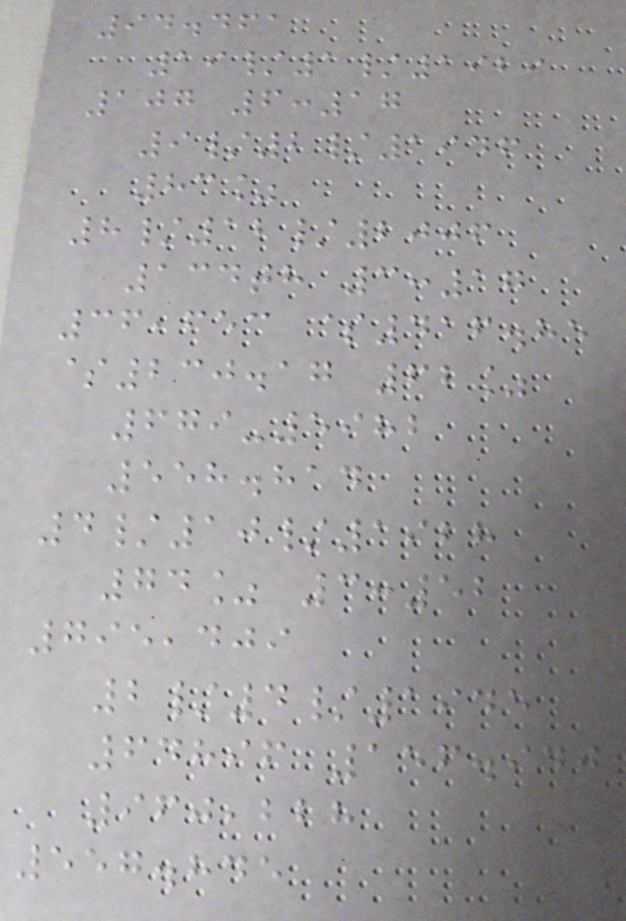94.461
19/1/1929
107 6:17
9/2/1946
83%
8/12/2006
134th 3:17
36,653 $416.85
$230.17 62%
679-5982
558.814
4/10/1928
74% 3:52
795,409
2/4/1945
64896 156.940
960,228
557.845
